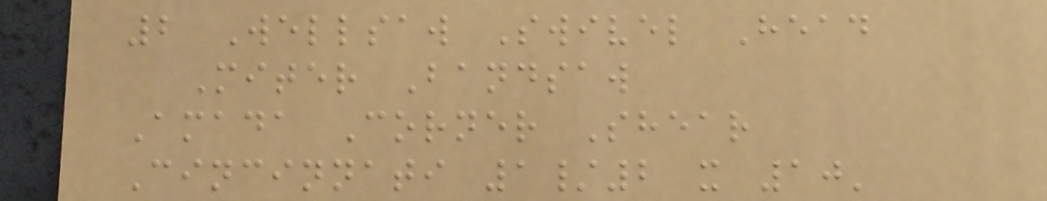2 Wellsaw Swivel Head
Miter Bandsaw
Amada Corner Shear
Cincinnati 1/2 x 10'
